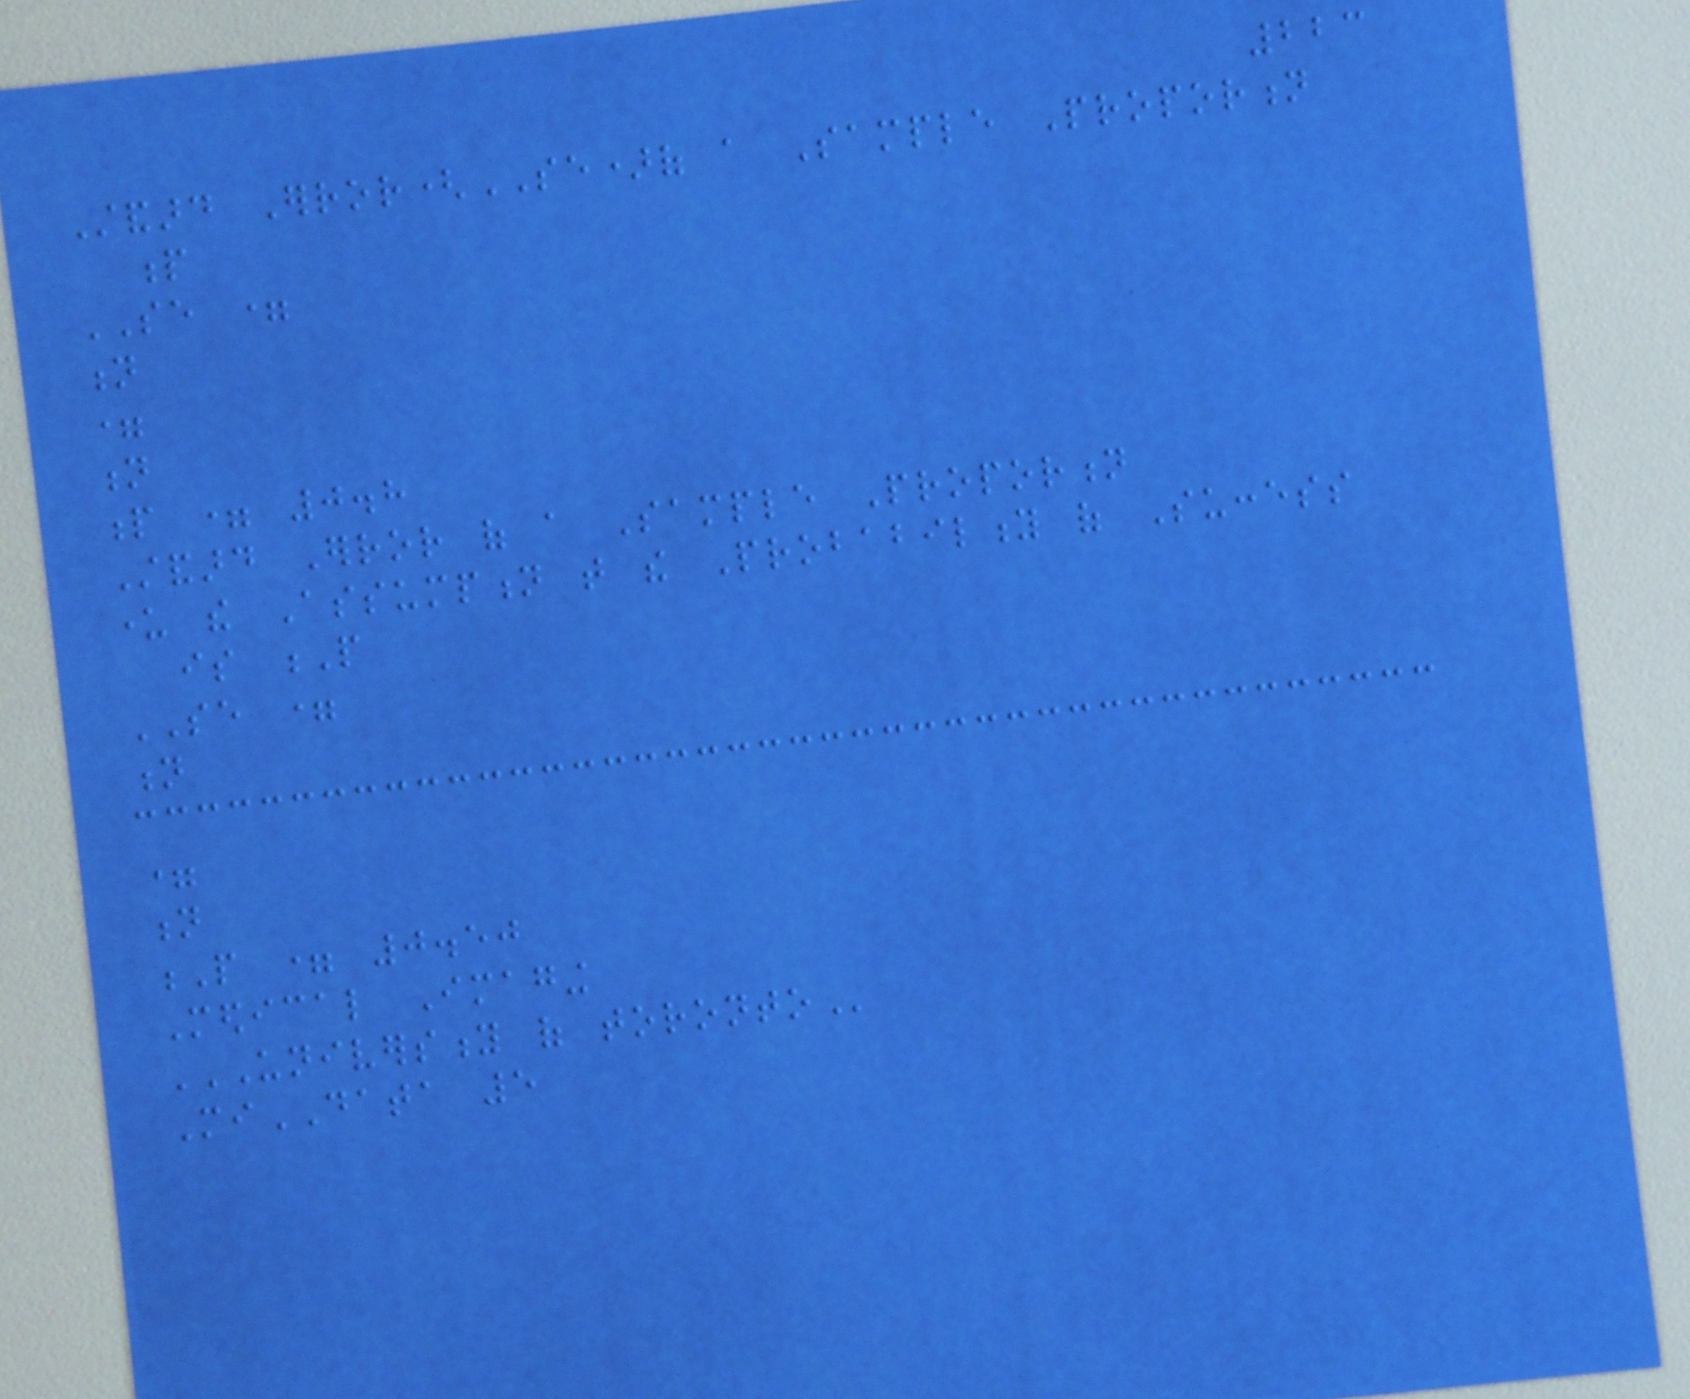223
Standard Error(SE)of a Sample Proportion
p
SE =
n
=
n
p = 0.8
Standard Error of a Sample Proportion
under the Assumption that the Probability of Success
is P
SE =
n
=
n
P = 0.50
Medical Imaging
UNIVERSITY OF TORONTO
MiDATA 5
